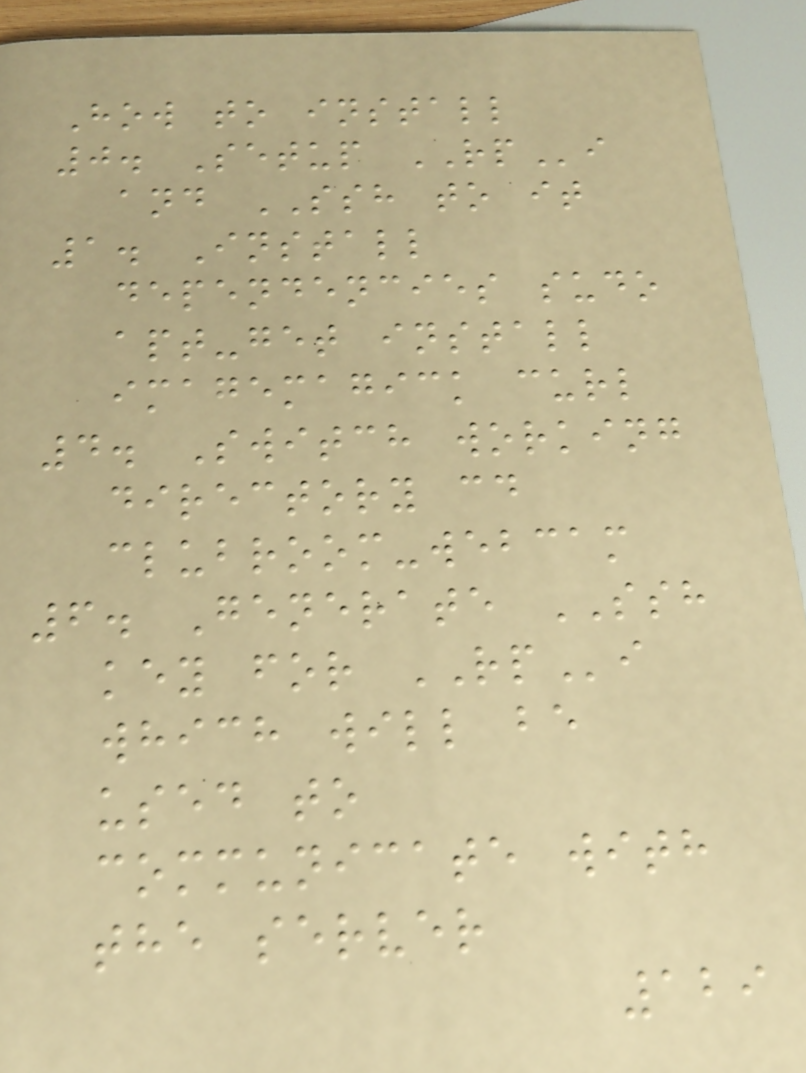How to install
0. Setup RPi
and SSH to it
1. Install
dependencies sudo
apt-get install
imagemagick curl
4. Switch working
directory cd
clubroom-webcam
6. Generate SSH
key for RPi
which will be
used to
communicate with
the server
129
